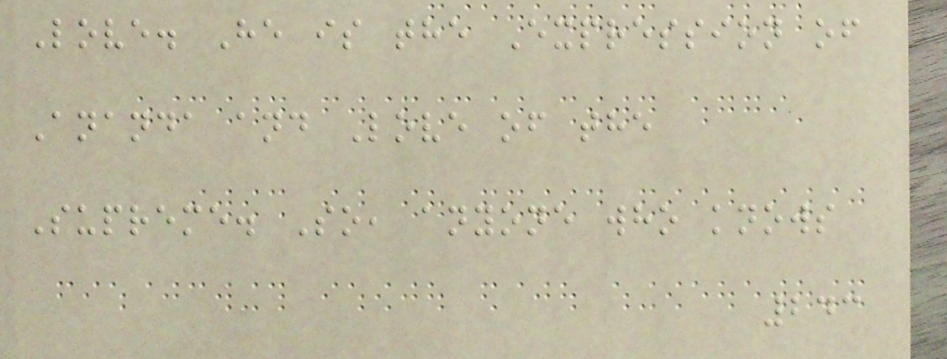Love. He is the Expression of
Ananda and Love of the
Supreme. So, anyone who knows
243
